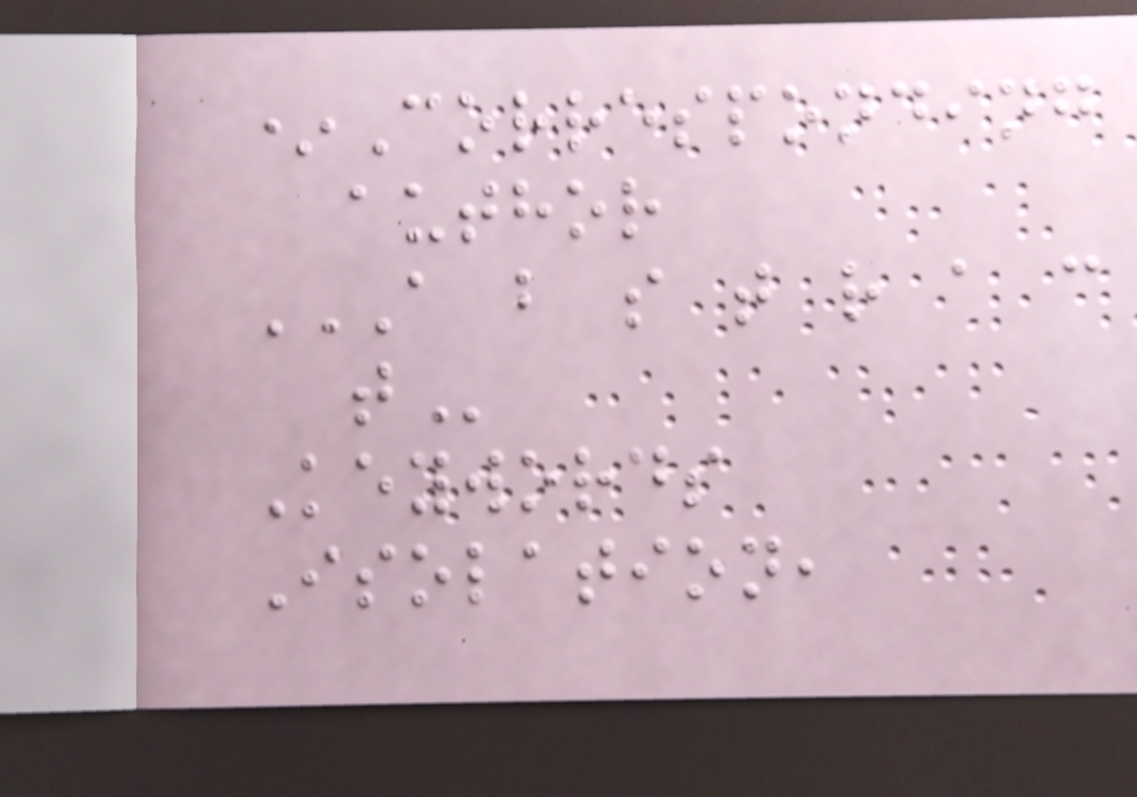*Corresponding
author
A B S T R A C
T
Keywords
Isolation,
